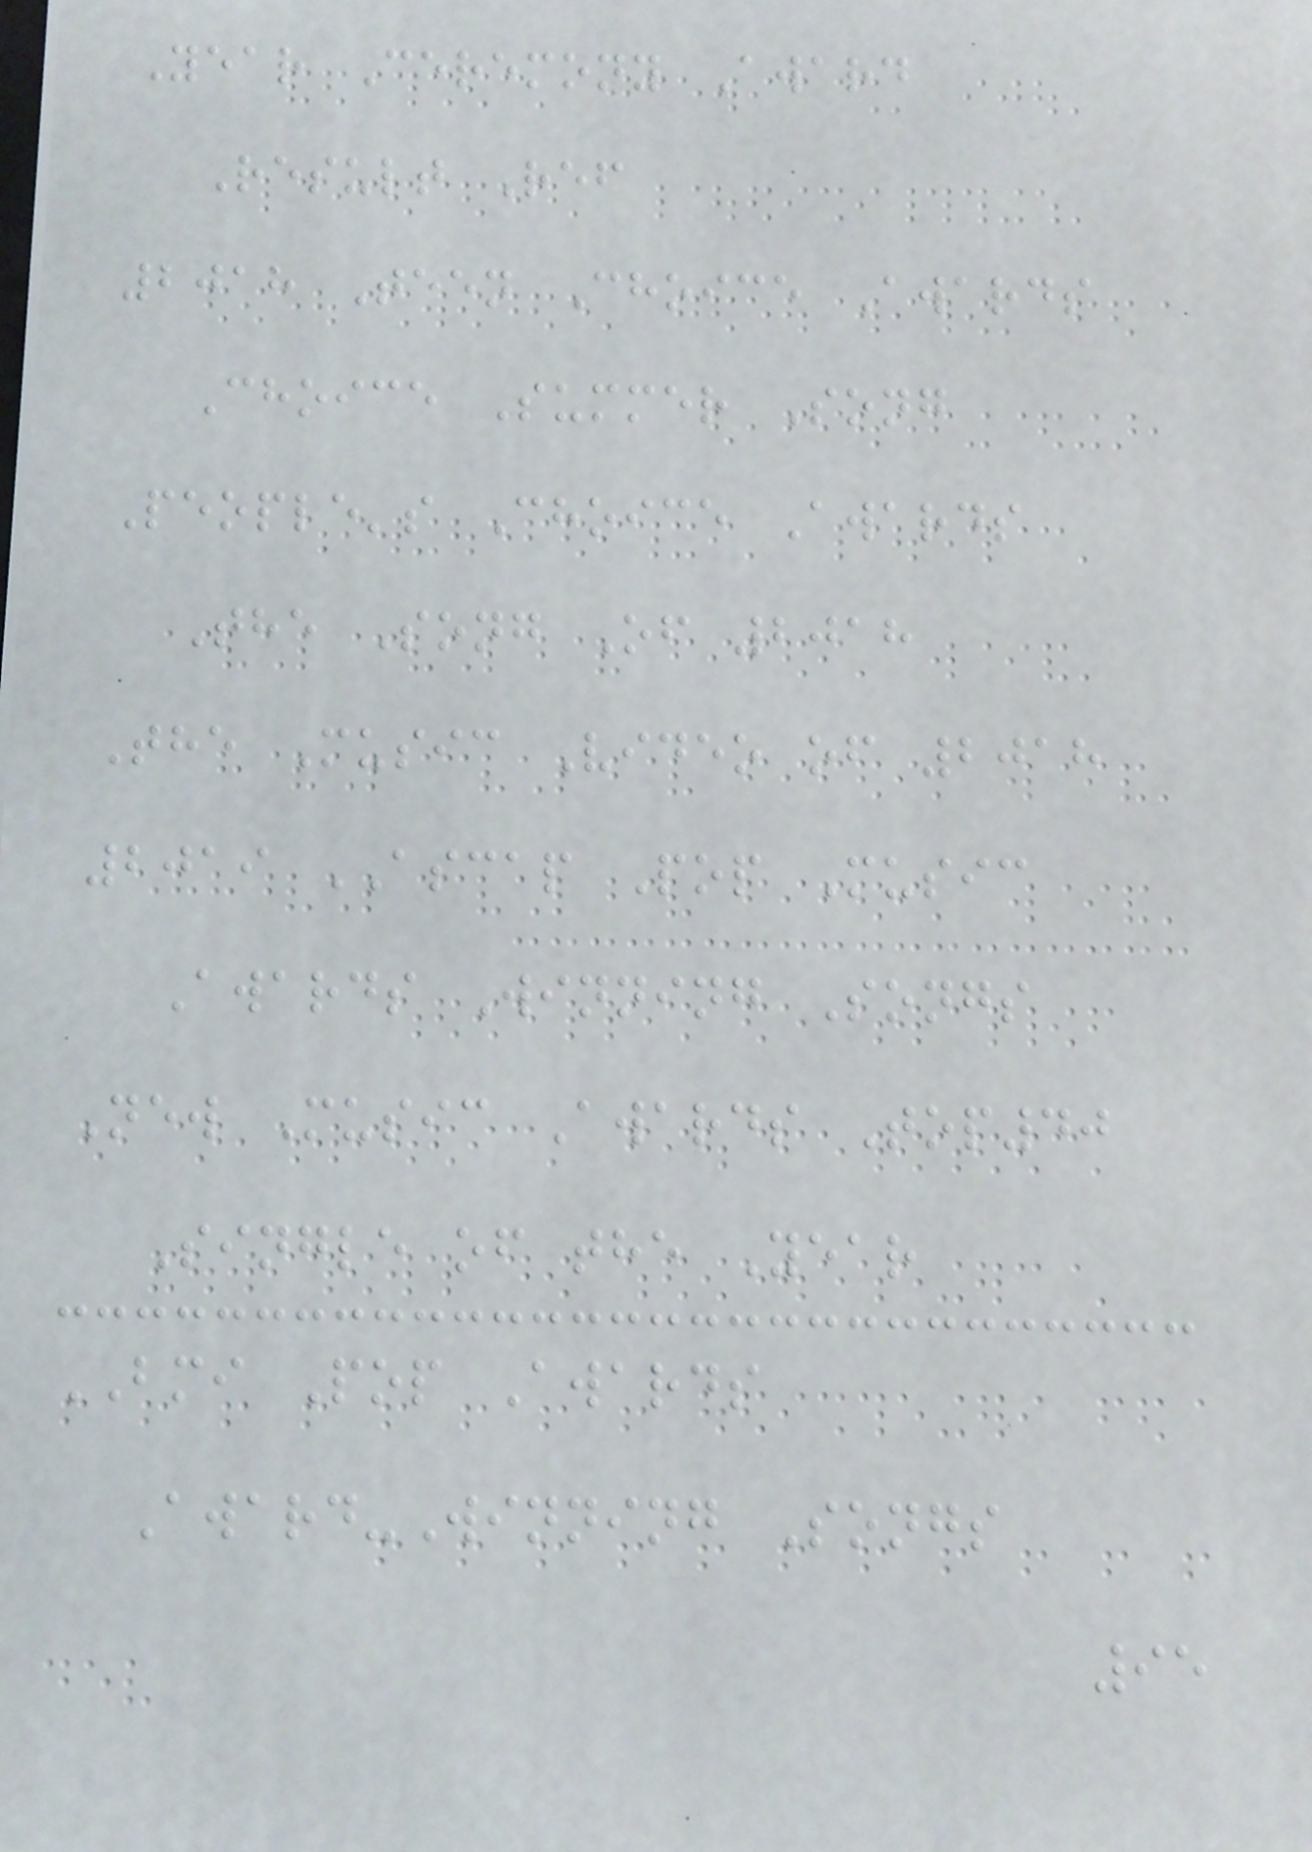Year Ceremony Award
Result Ref
2018 Teen Choice Awards
Choice Summer Song
People's Choice Awards
The Song Of 2018
The Music Video of 2018
2019 ASCAP Pop Music
Awards Winning Songs
New Music Awards Top40
Single of the Year
BMI Pop Awards
Award-Winning Songs
95
